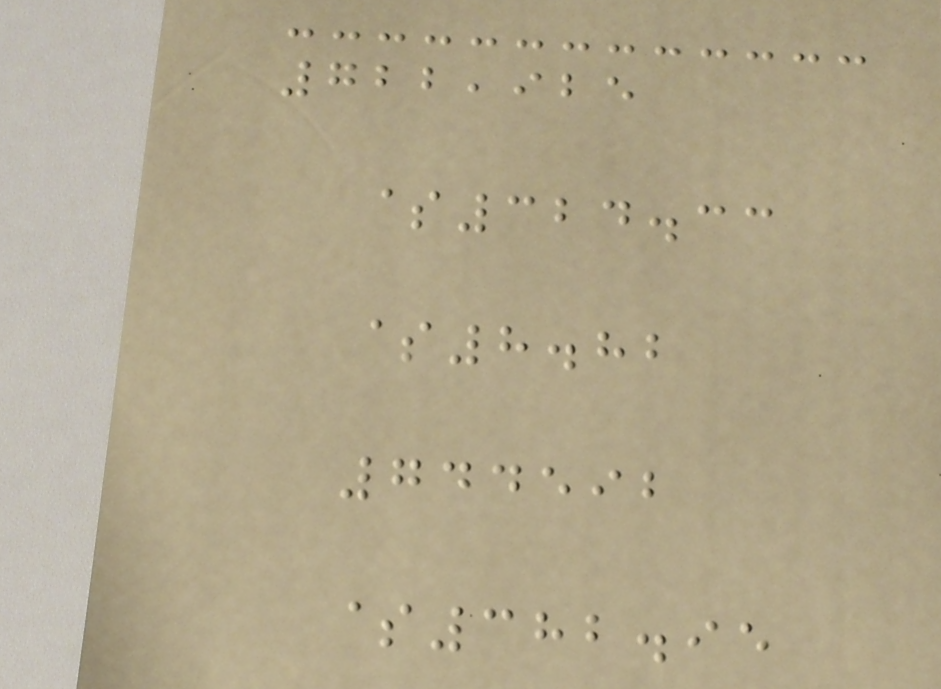722,925
$324.33
$8.82
744592
$382.95
